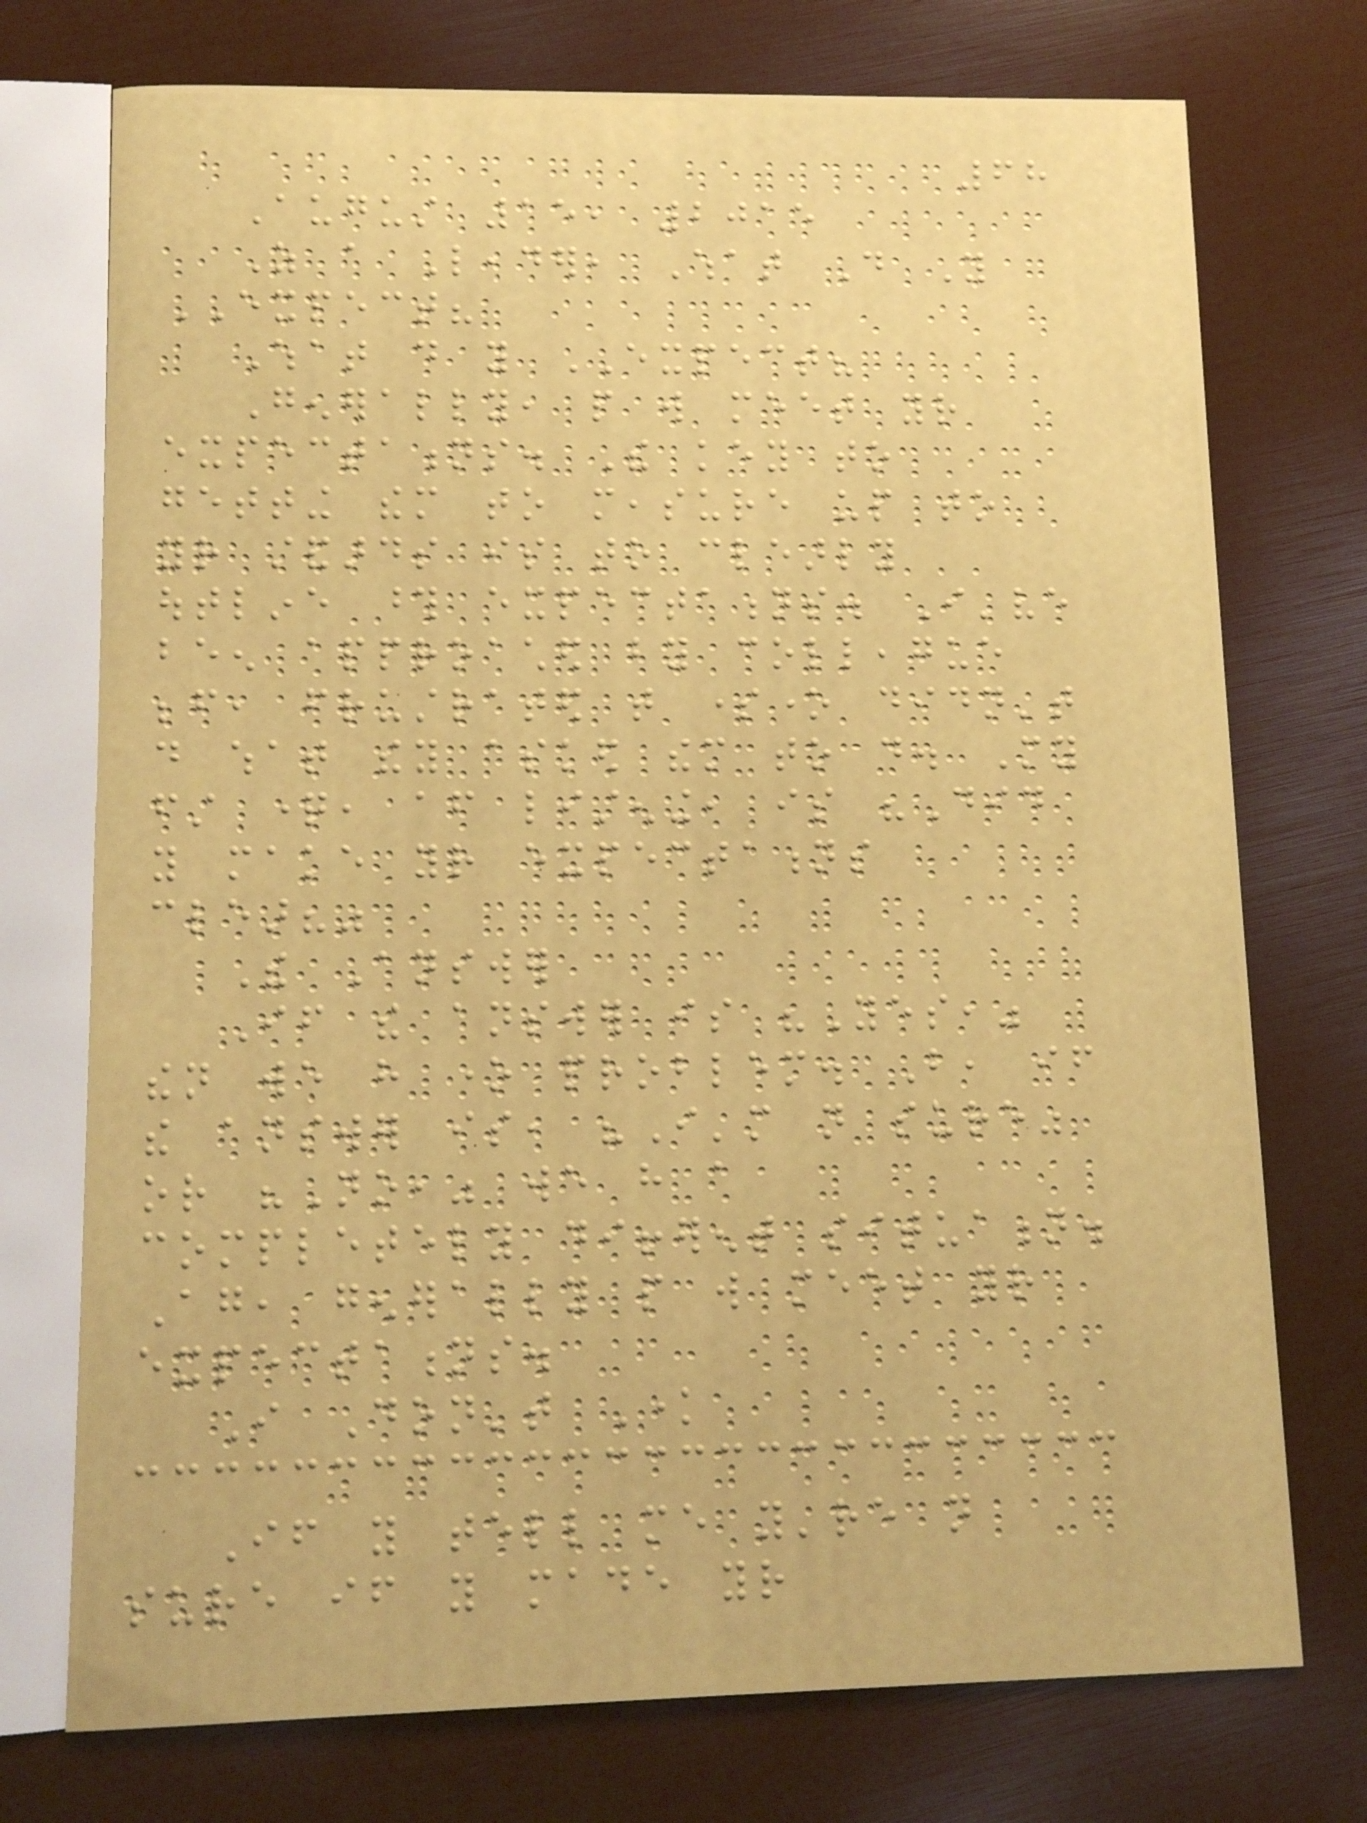68
August 15, 2015
As a Leader, What Do You
EXPECT?
What do you EXPECT?
Generally, people will meet your
expectations. The key to
getting them to measure up to
your standards is to clearly
outline those expectations. I've
been approached by colleague
before, frustrated that someone didn't
do what they asked them to do. My
first question, after listening, is "Did
you make your expectations
clear?"
The Answer
If the answer is "Yes,"
then we have one problem. But, if
the answer is, "I'm not sure"
or "No," we have a
completely different situation.
Again, generally people will meet your
expectations.
I Don't Know
If you tell me you're not
sure if you made your
